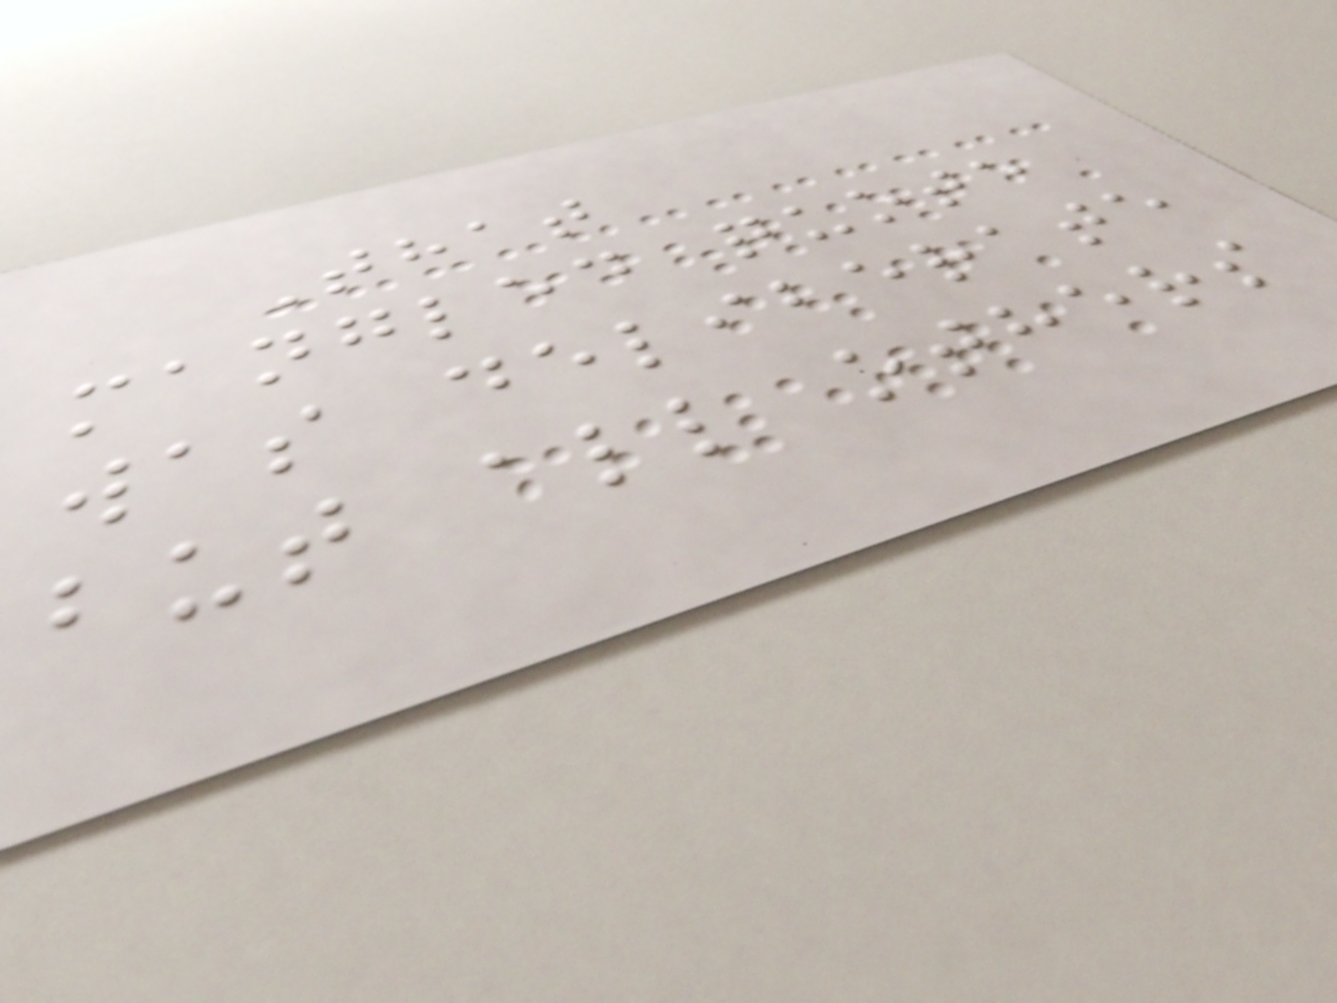That
mangled quote
was deliberate
but all others
